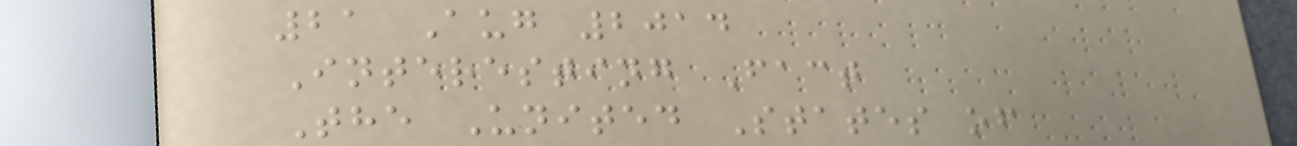21 Aug 2014
Interesting Fact
The United States of
